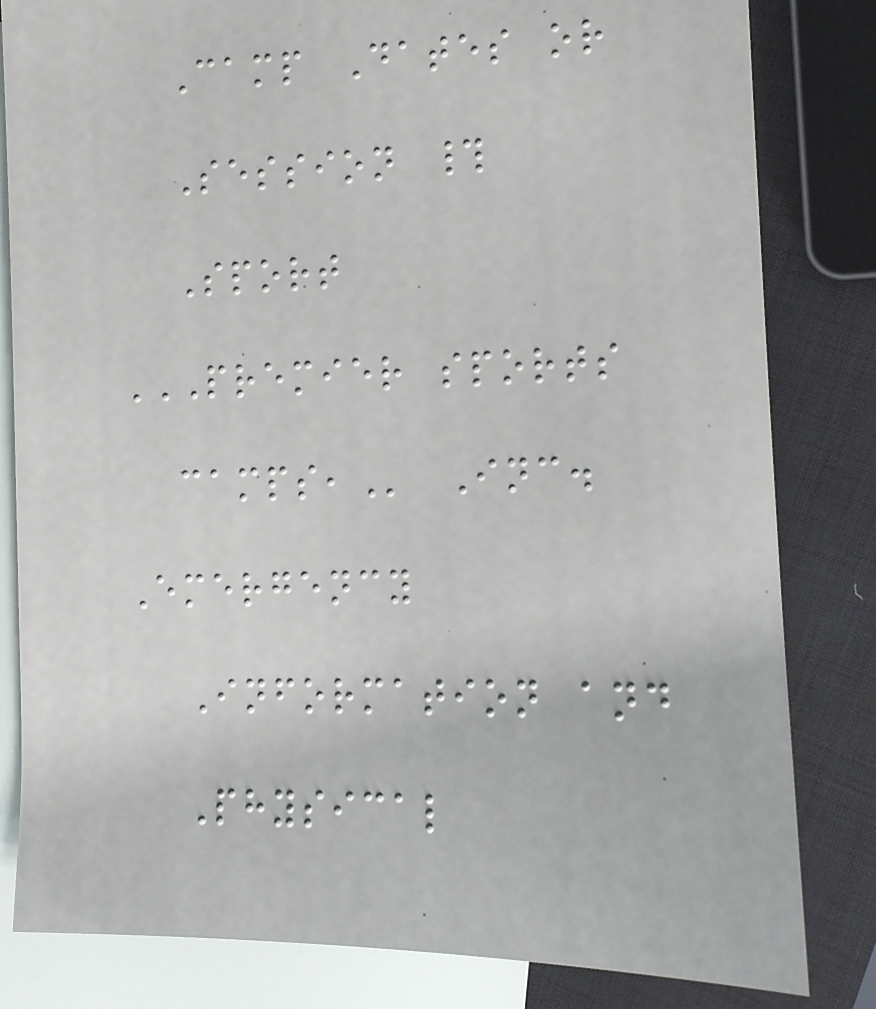Camp Dates or
Session #
Sport
PREMIER SPORTS
CAMPS, Inc.
Emergency
Information and
Physical
